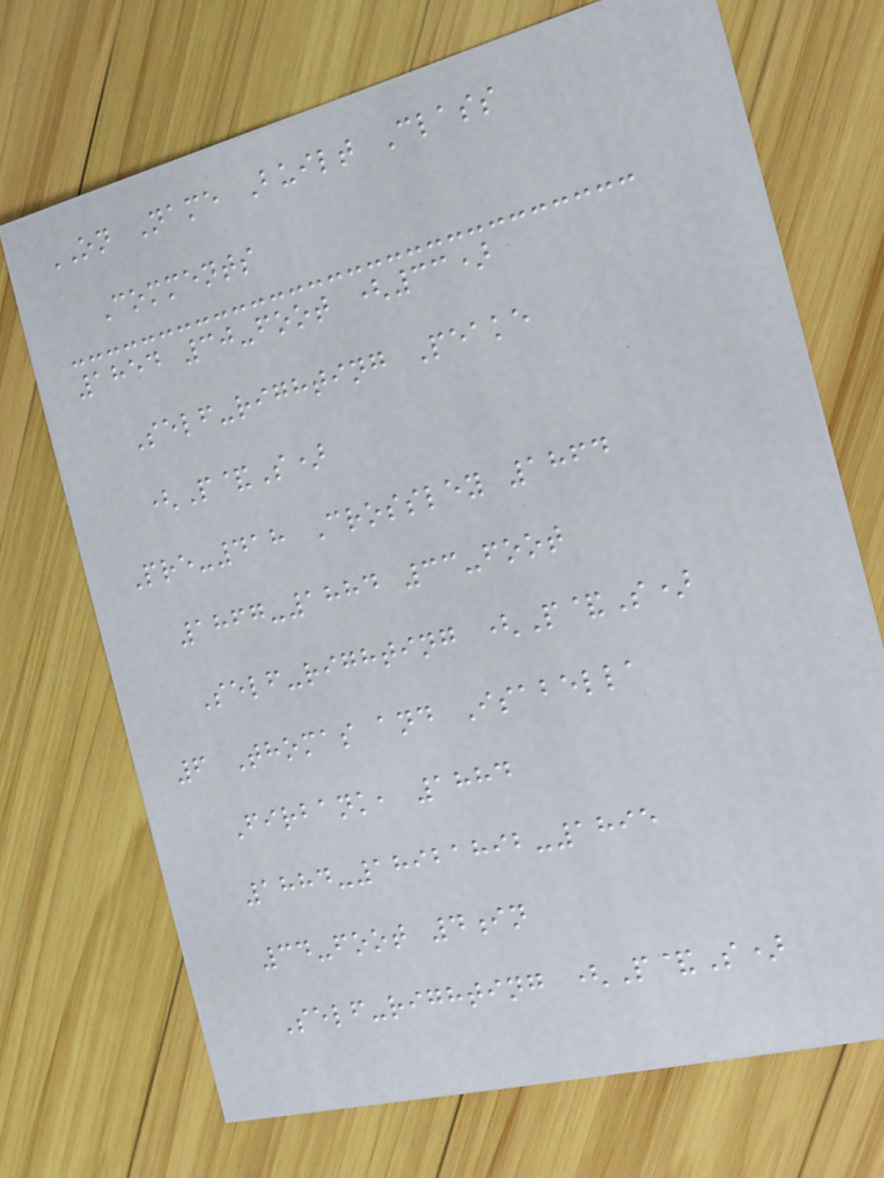ON Name Built Class
Comments
1854 30-foot (33)
Self-righting Peake
(P&S)
Pre-418 Crossley 1864
1867-1884 33-foot
Self-righting (P&S)
6 Thomas and Isabella
Firbank, 1884
1884-18921892-1895
34-foot 4in
Self-righting (P&S)
